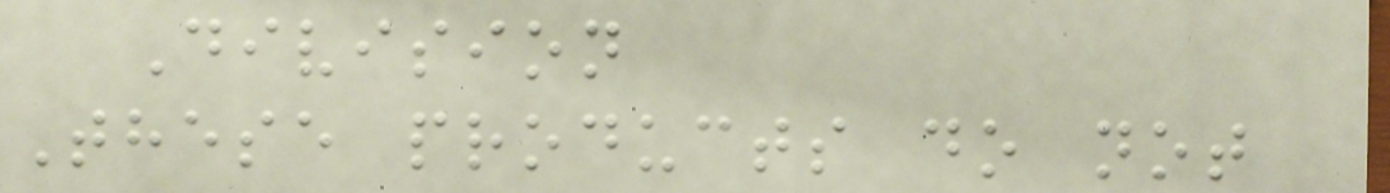Division
These products do not
